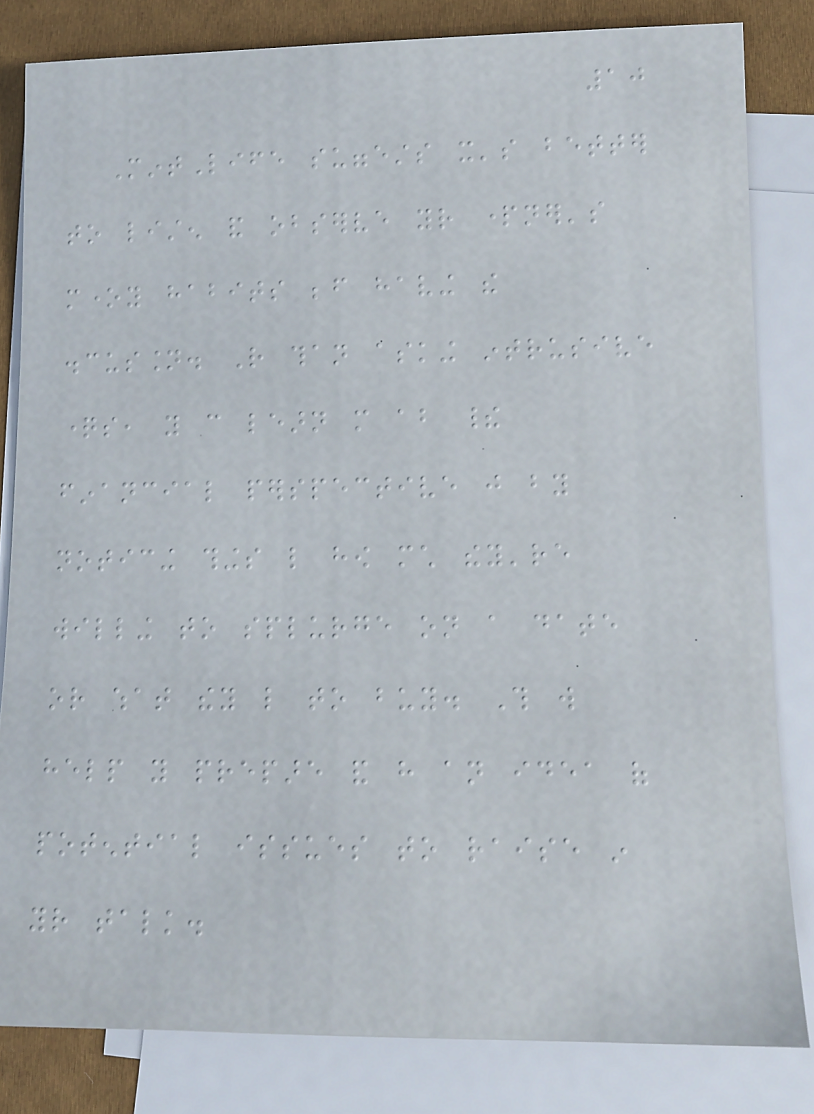10
MintLife suggests it's better
to listen and observe your partner's
money habits before having the
discussion. Rather than asking intrusive
questions, you can learn more about their
financial perspective just by
noticing things like how much they're
willing to splurge on a date
or what they like to buy. This will
help you prepare and have an idea of
potential issues to raise in
your talk.
